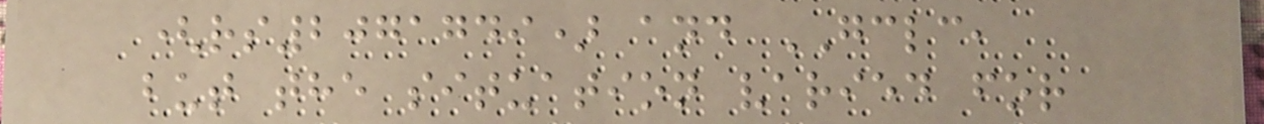(rs2071749) and GCLC,
but the situation varied for
